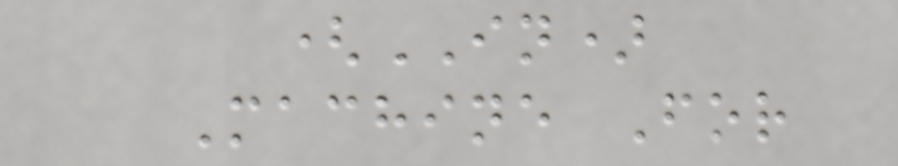(IN)
Machine For
